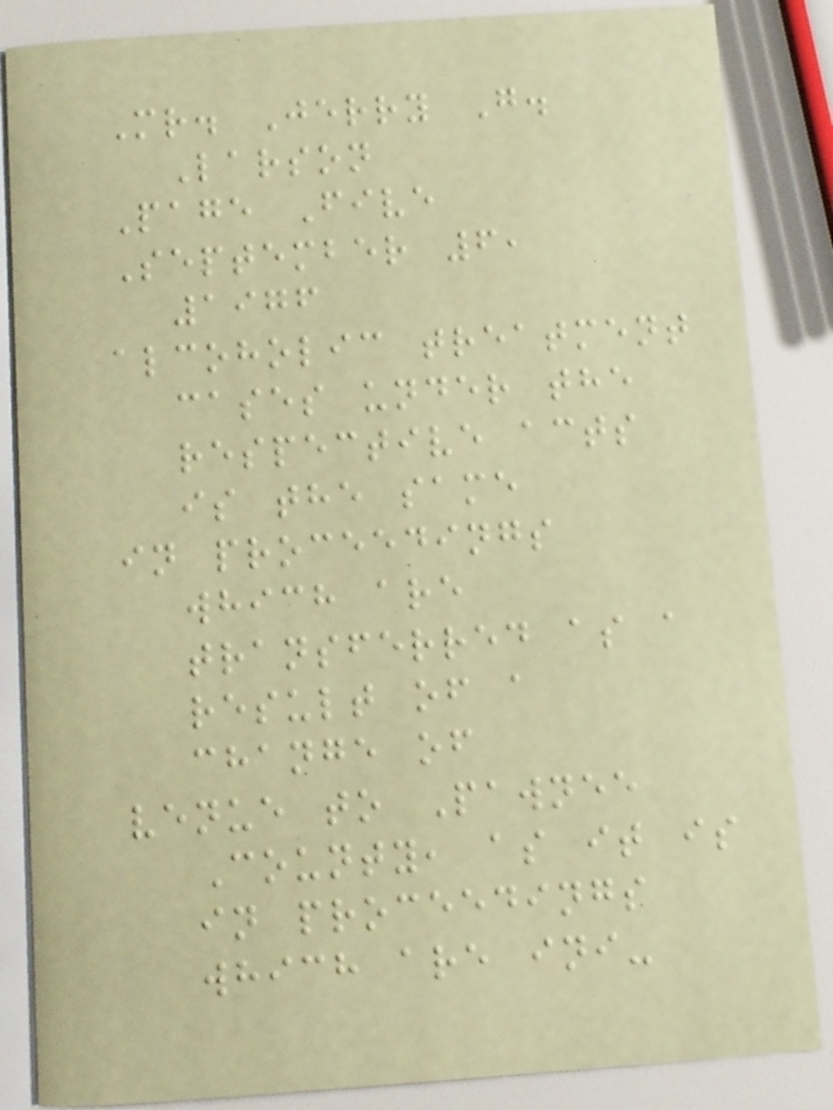Mr. Jerry G.
Larson
Page Five
September 6,
1976
alcoholic treatment
cases under the
respective acts
is the same
in proceedings
which are
transferred as a
result of a
change of
venue to Pawnee
County, as it is
in proceedings
which are ini-
